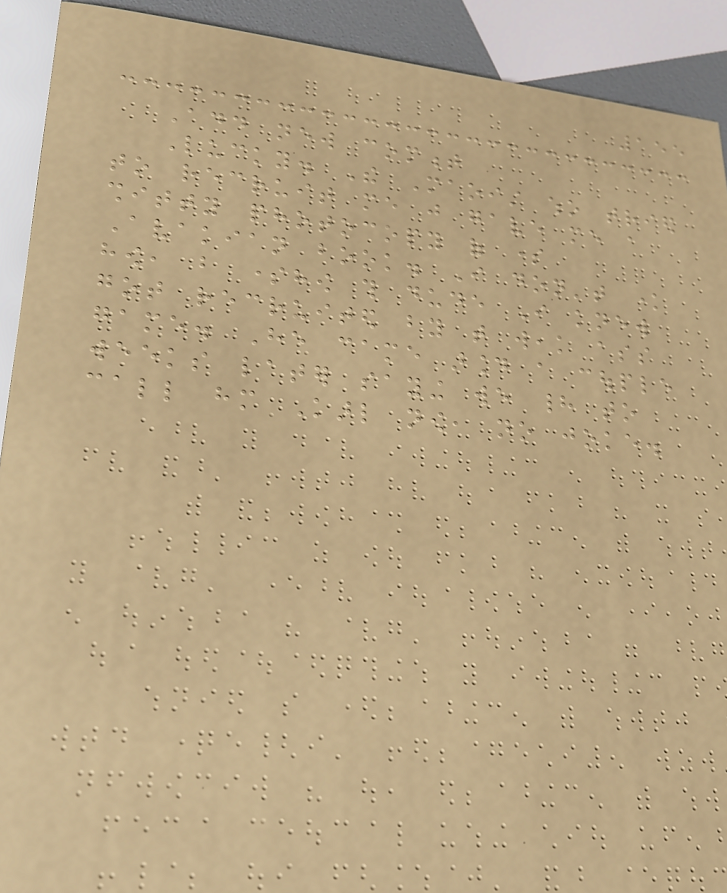155
Add new comment
Lucky. The Maoist who tried
to recruit me just gave me a
shitty photocopy of some
Avakian book. I don't know
how, but somehow this dude I knew
got recruited by that weak ass
game. He came around a couple
weeks later saying we had to
call him Karl now, no joke.
